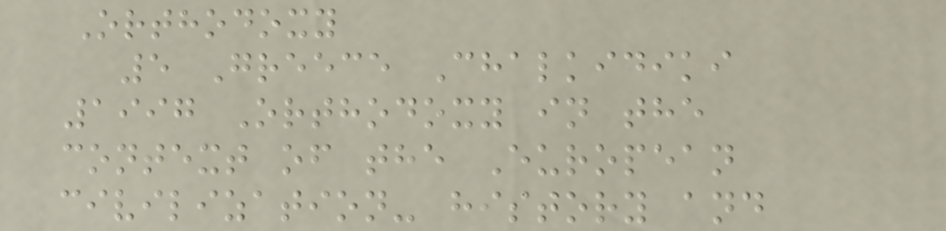Orthodoxy
5 Greece Chalkidiki
1997 Orthodoxy in the
context of the European
civilization- history and
